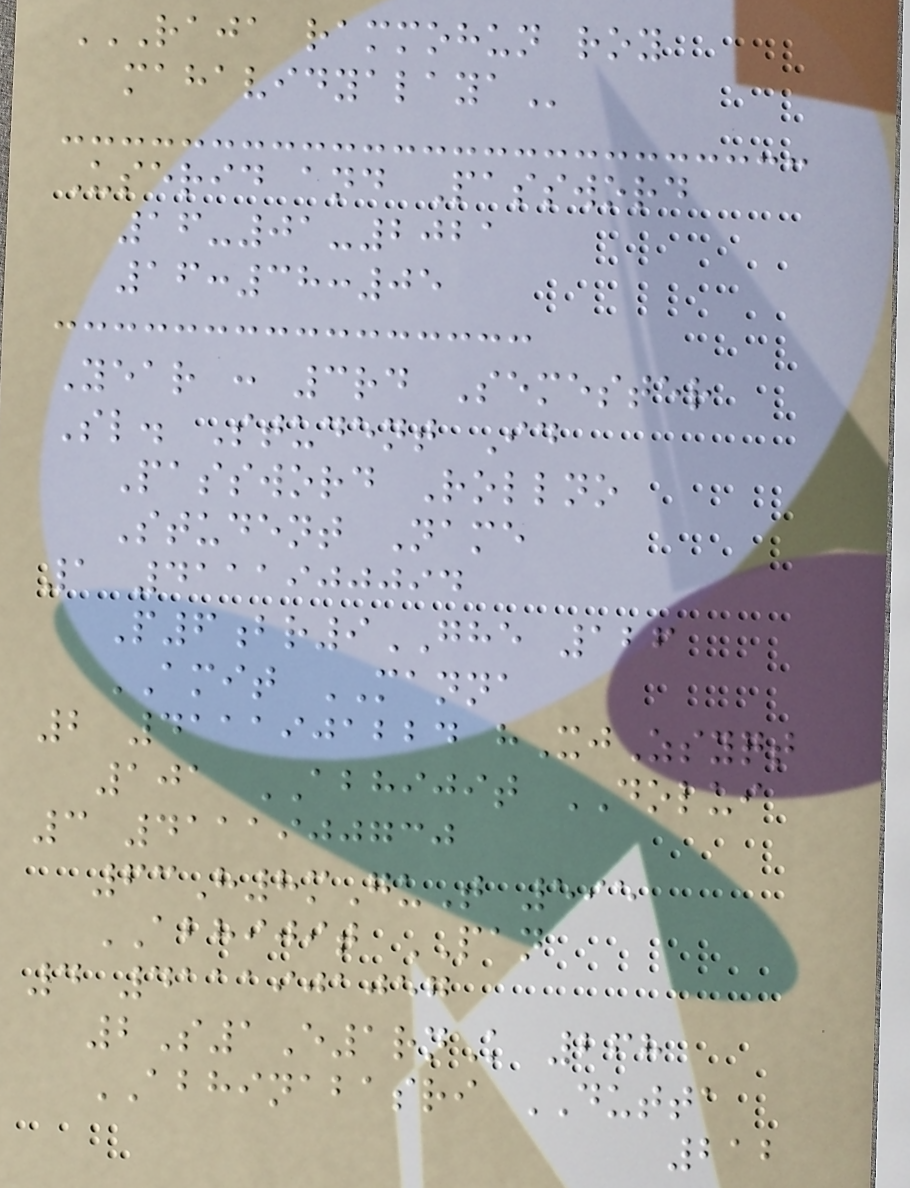RAJA RAMMOHUN ROY
MAHAVIDYALAYA
Userid and Password
16-01-2021
16:38:05
Year : 3rd Semester
Sl. Student Id
Password Rollno
Student Name
1 4111900094
P6br9GHE 126
AMIT MANNA
2 4111901224 hXjZsyqt
101 ABHIJIT DOLUI
3 4111900730
63H8mGuT 595
ABHIJIT PAN
4 4111901057
2S1E1rnK 268
ABHINABASRI DUTTA
212
